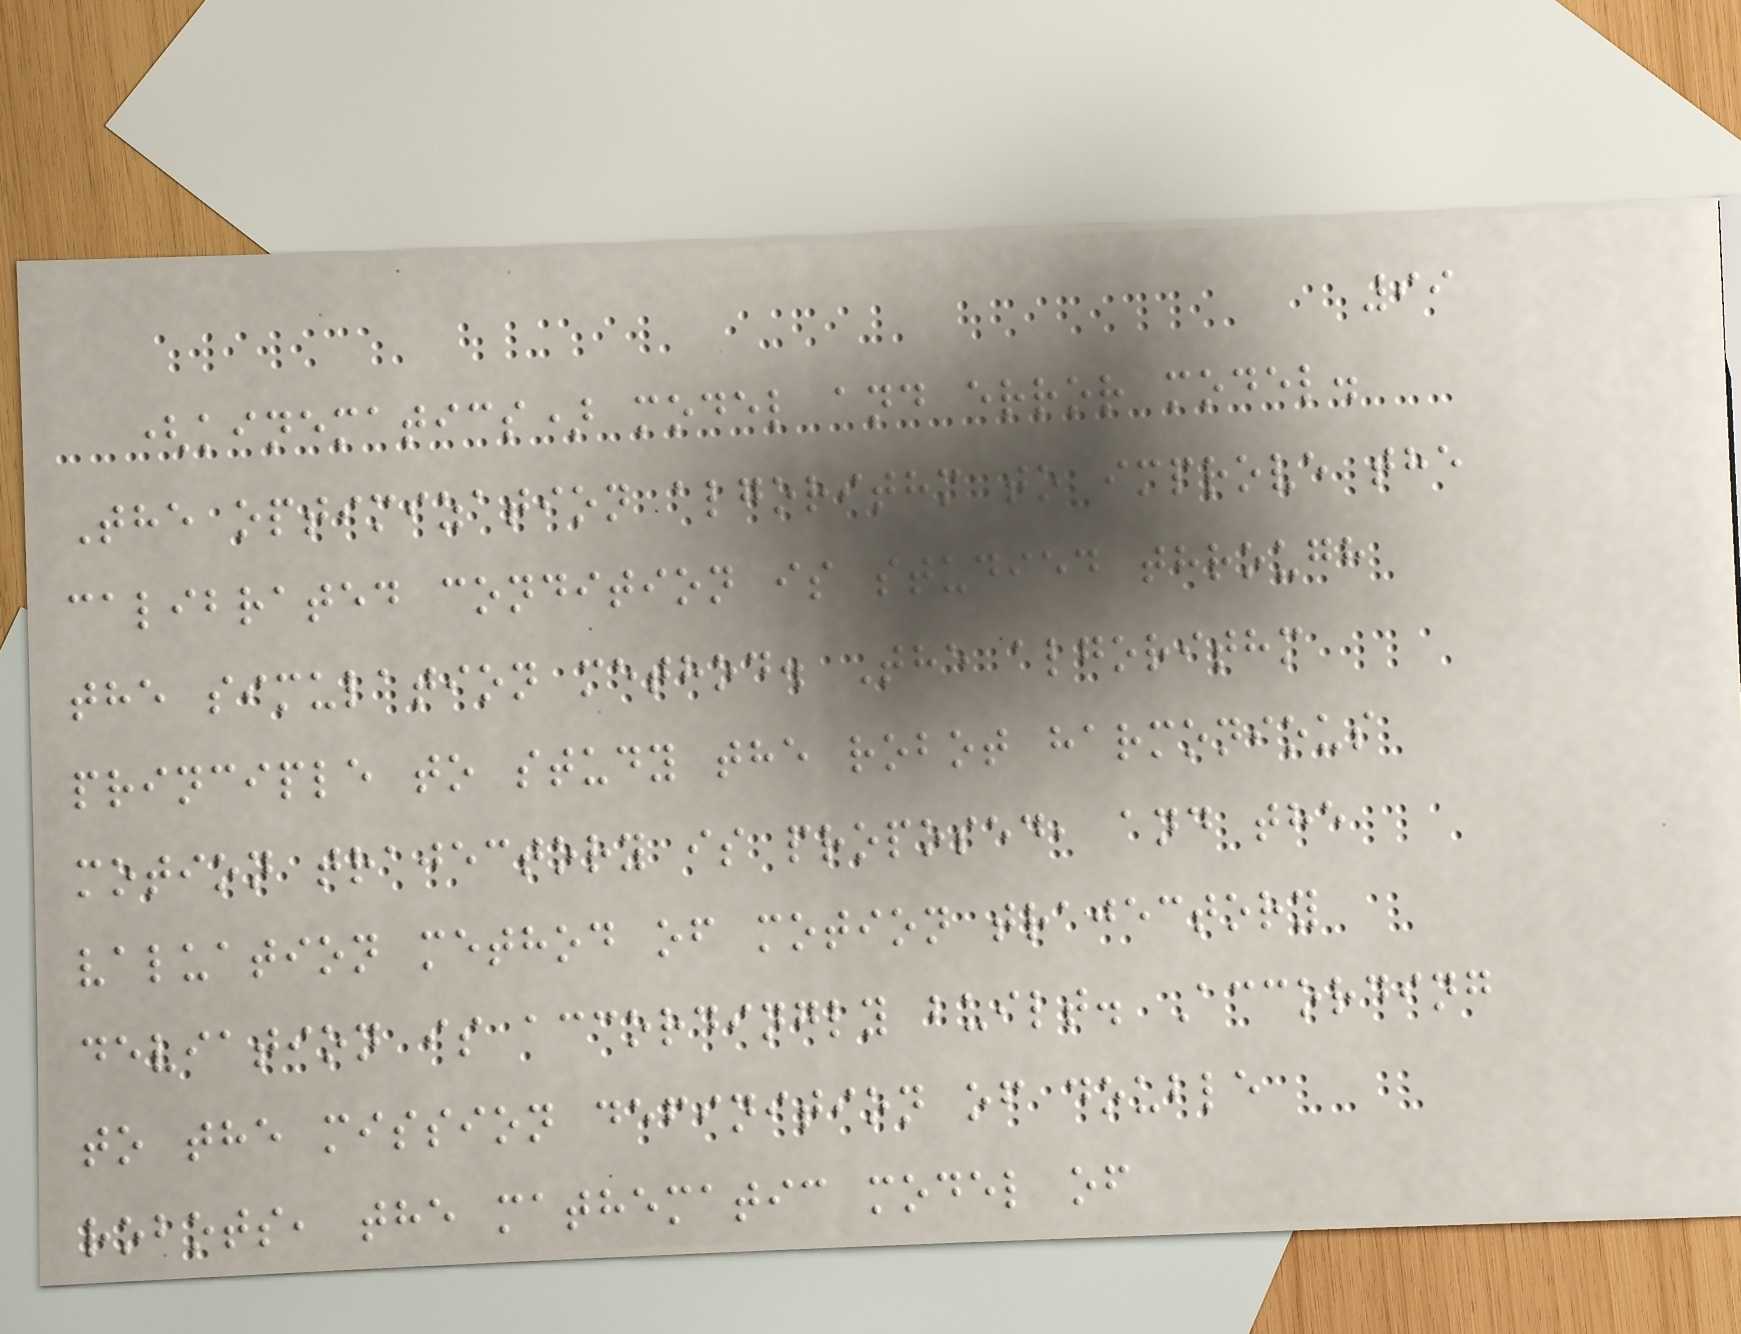99
(kinematics) model and error model.
The optimization algorithm to improve the
calibrated condition is studied through
the simulation method. The algorithm
principle to study the robot harmonious
motion trajectory is proposed, and the
valuation method of motion trajectory
deviation is accordingly built. According
to the mission definition of double
robots, the mathematic model of
